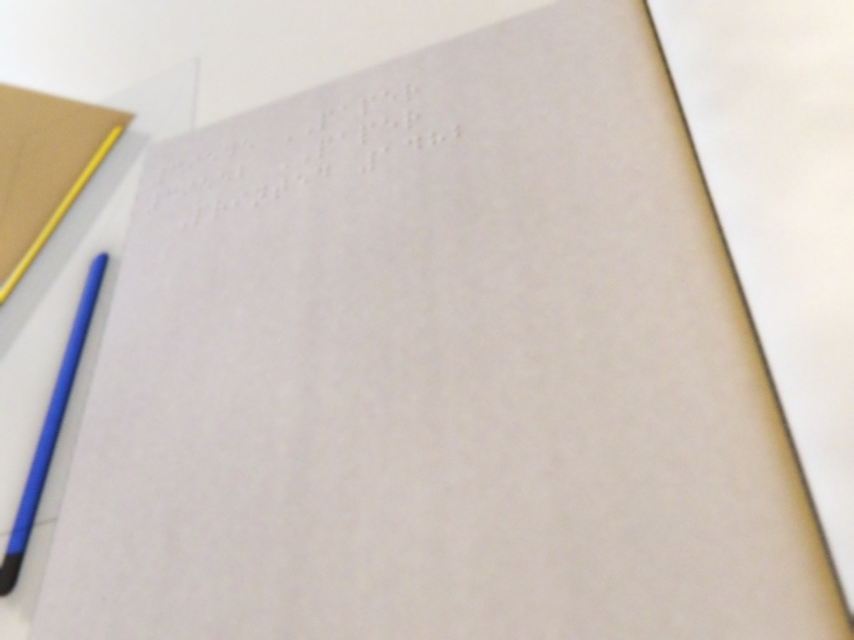39545 PAPER
39552 PAPER
Printed 1482
